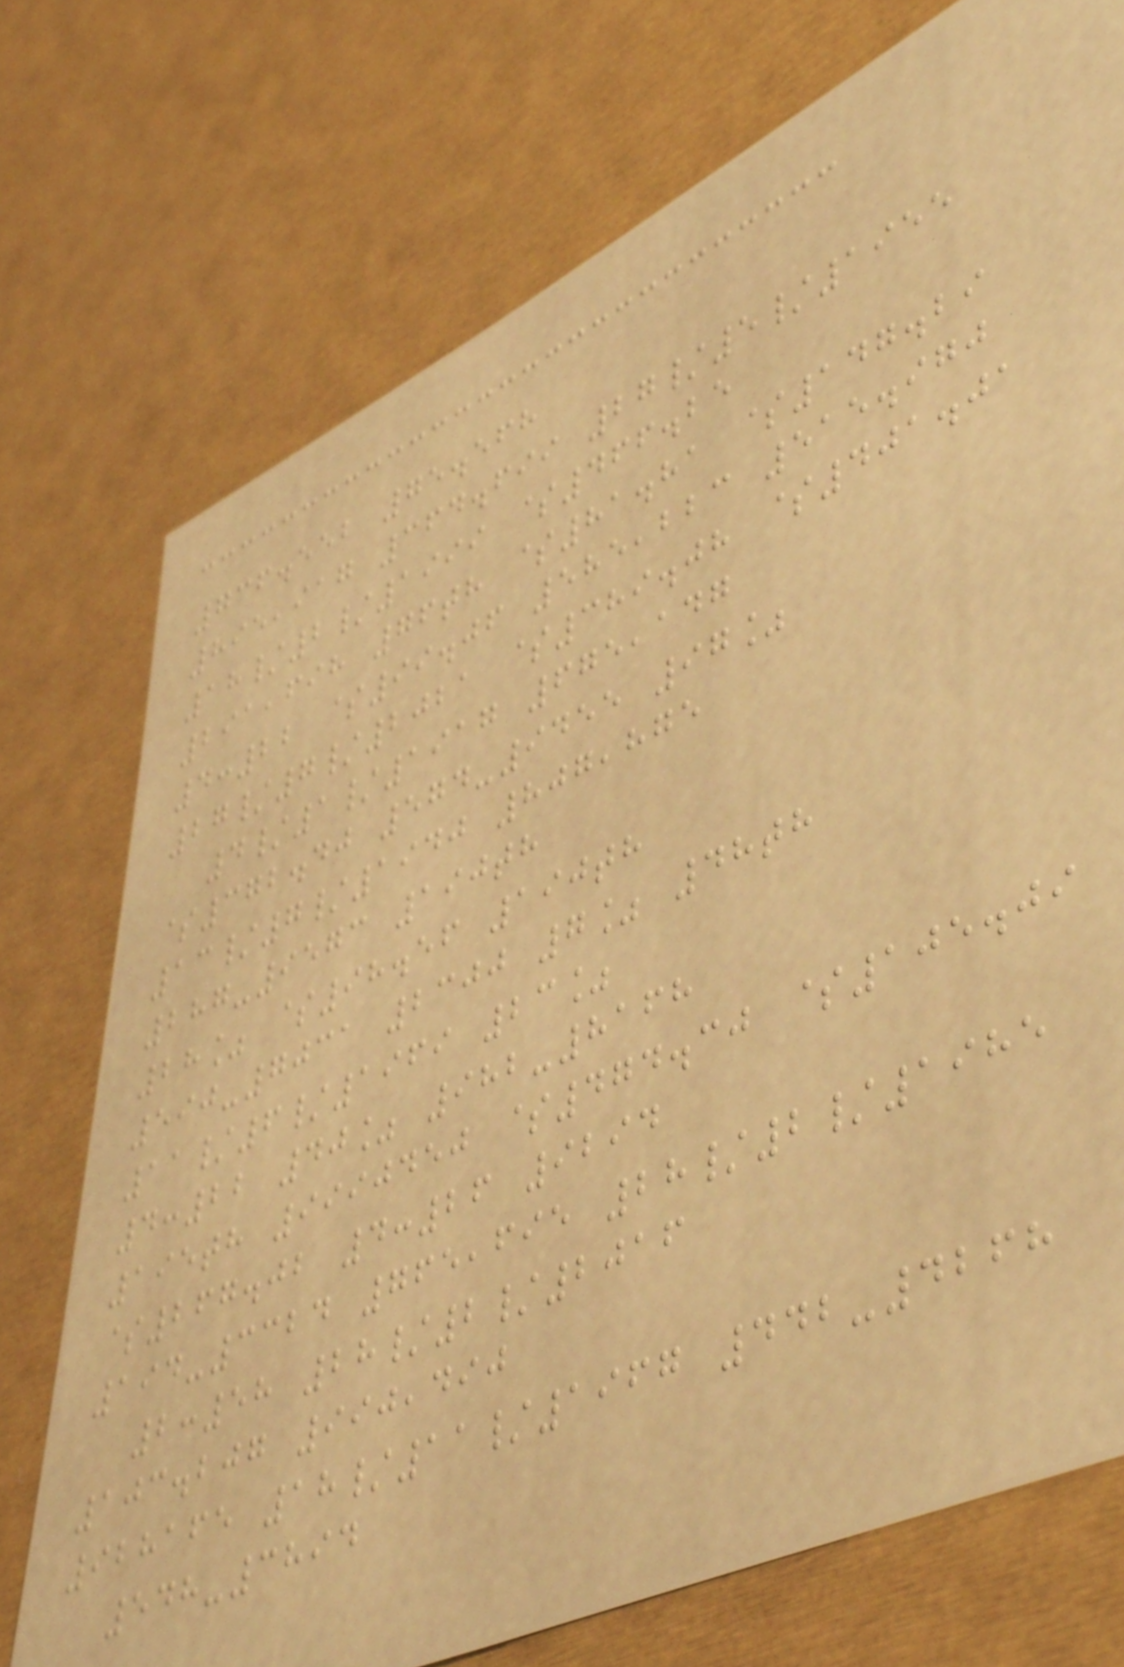736.552 75.568
895,917 364.699 27/5/1955
18/2/1999 $466.25
291,698 76th $81.81 $147.29
4:22 $99.06 585,223 515.970
27/7/2021 $389.08 $401.01
4/1/1917 675,147
$372.40 574-9455 97%
13/7/1940 807,875
287-9573 190th
28% $98.56 190th
590-7031 2300 7% 48th
11/6/1969 23%
4:22 40% 982-8168
195th 9990450 $474.30 $105.09
$267.02 4:26 9294
194-3324 765,695 28/2/1985
2:58 28/2/2016
103.207 990,490
928165 18/11/1967 442-4268
548-3894
